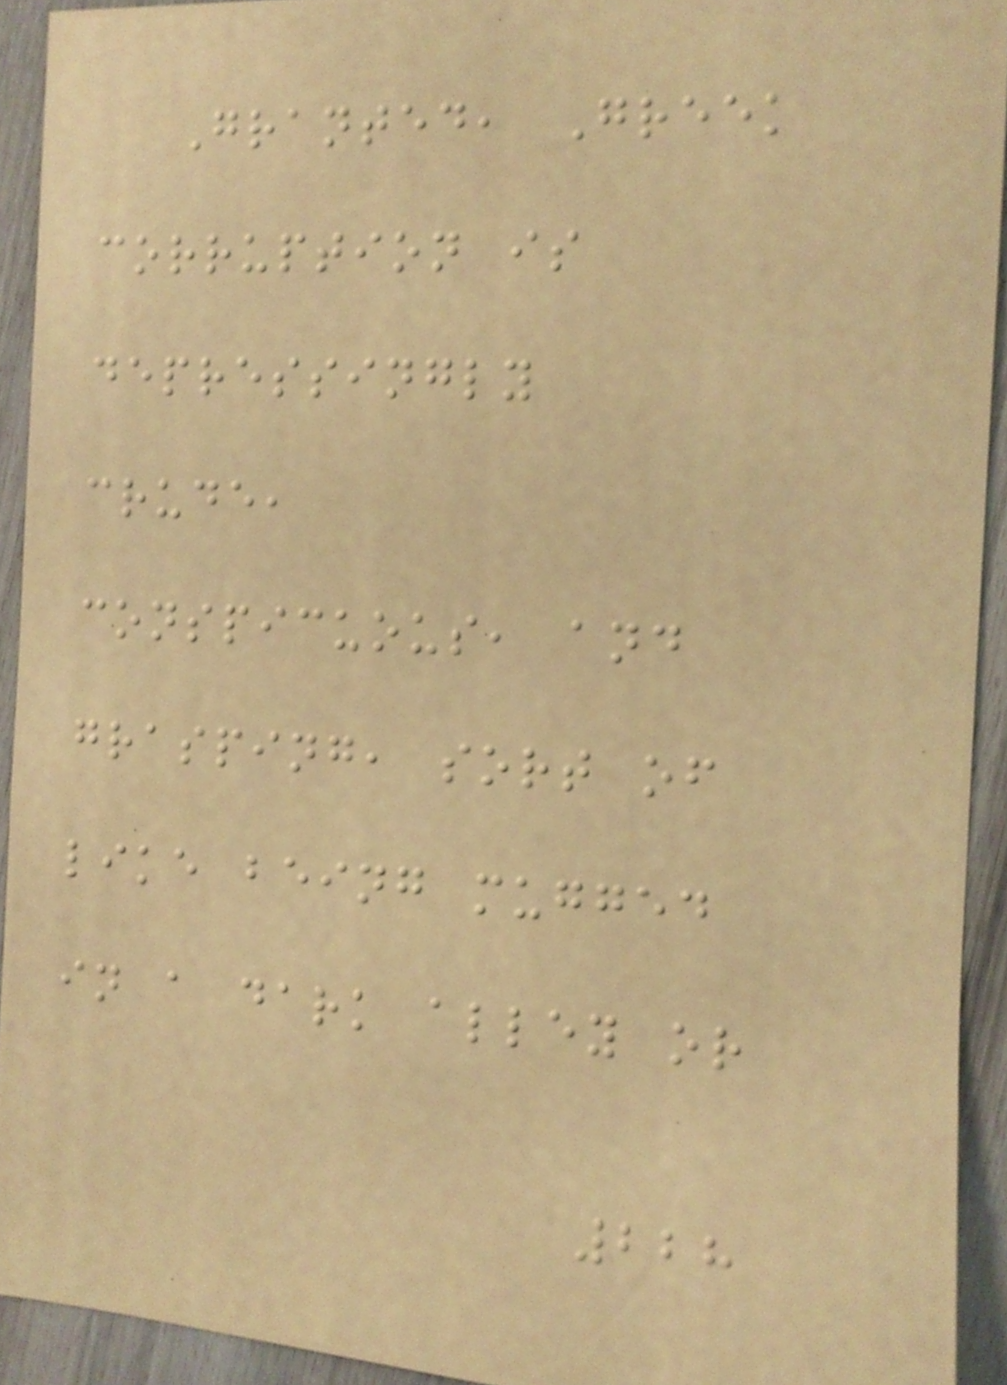Granted, Greek
corruption is
depressingly
crude,
conspicuous, and
grasping, sort of
like being mugged
in a dark alley or
228
